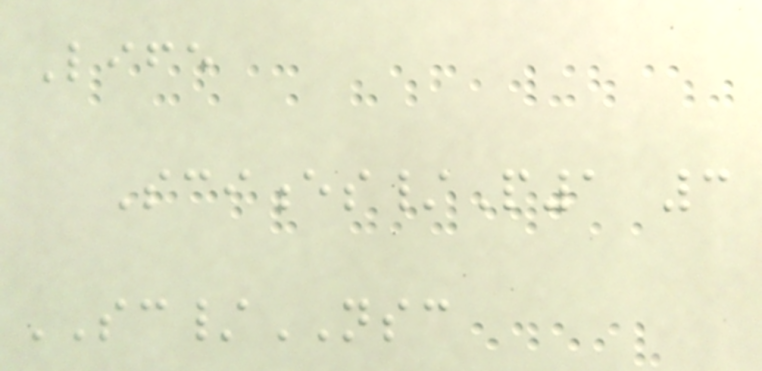Life
Sciences/P1 3
SC/NSC
